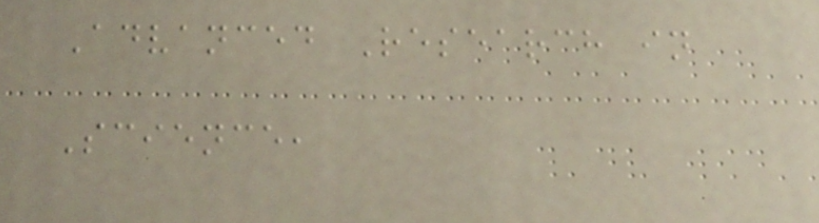Advanced Research in
Science,
